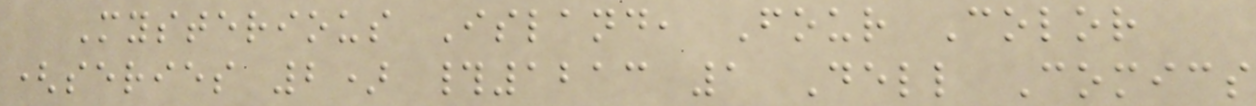Mysterious Island, Four Color
(series 2) #1213 1 Dell Comics
